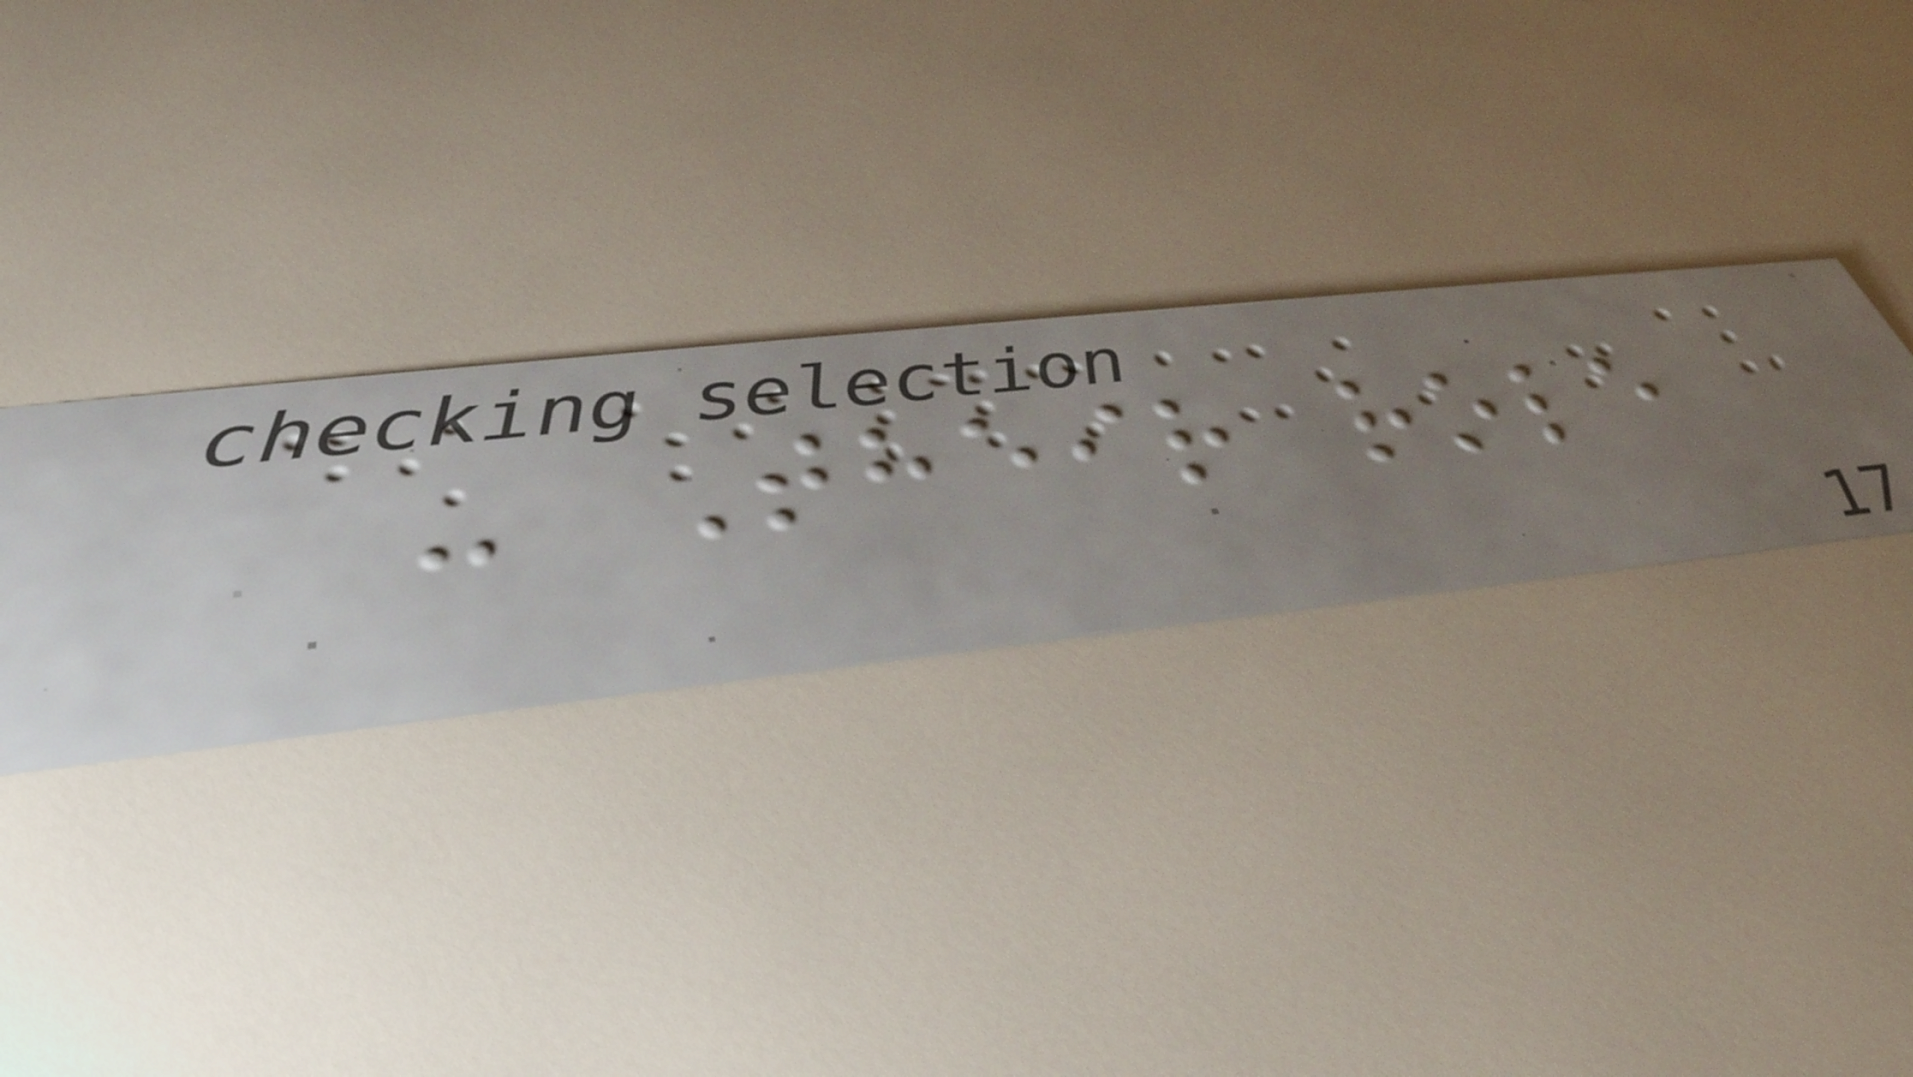- Their role
